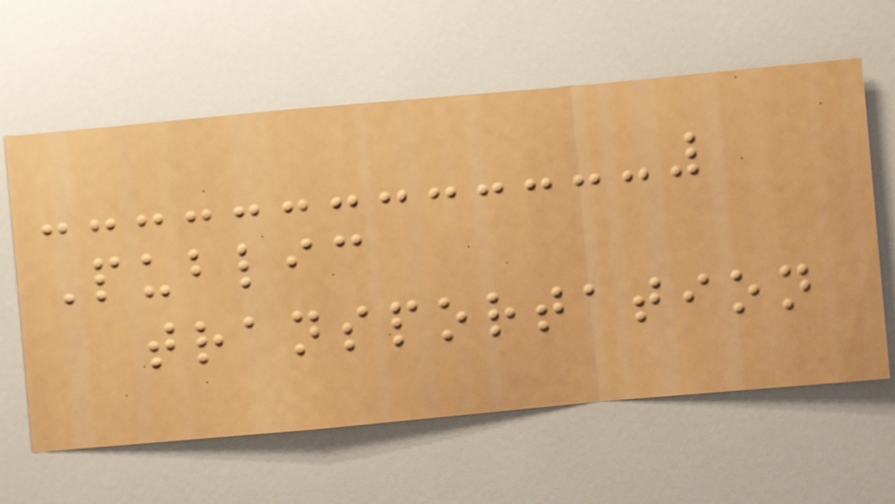Public
transportation
